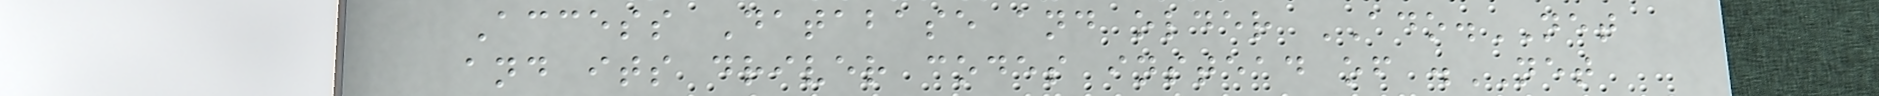Access Database and older ADO.NET
and its driver codes instead of .NET
